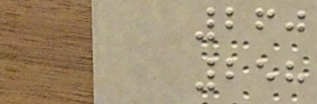260
258
